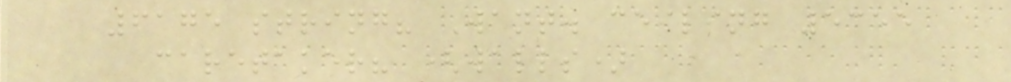6175 string? Want. ceiling 5355
caretaker? (walls)
